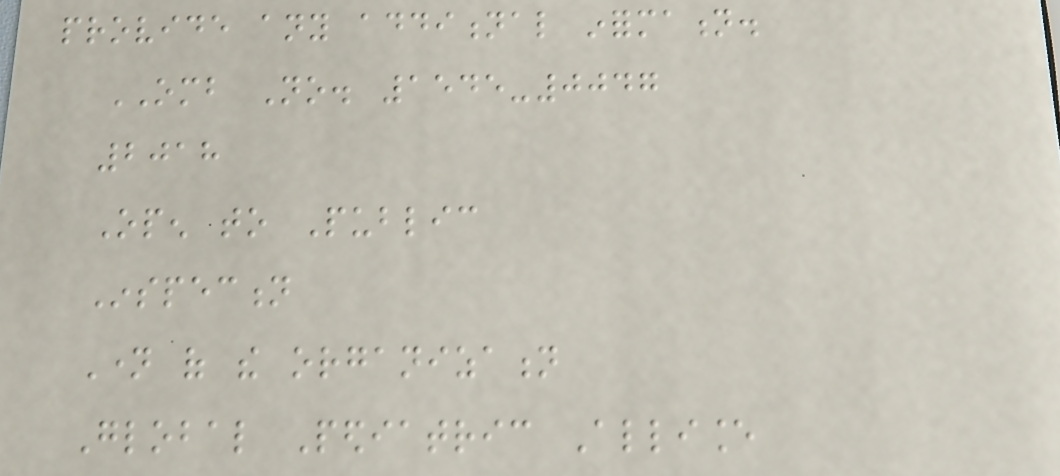provide any additional information.
OMB No. 1545-0047
2018
Open to Public
Inspection
Name of the organization
Global Pediatric Alliance
